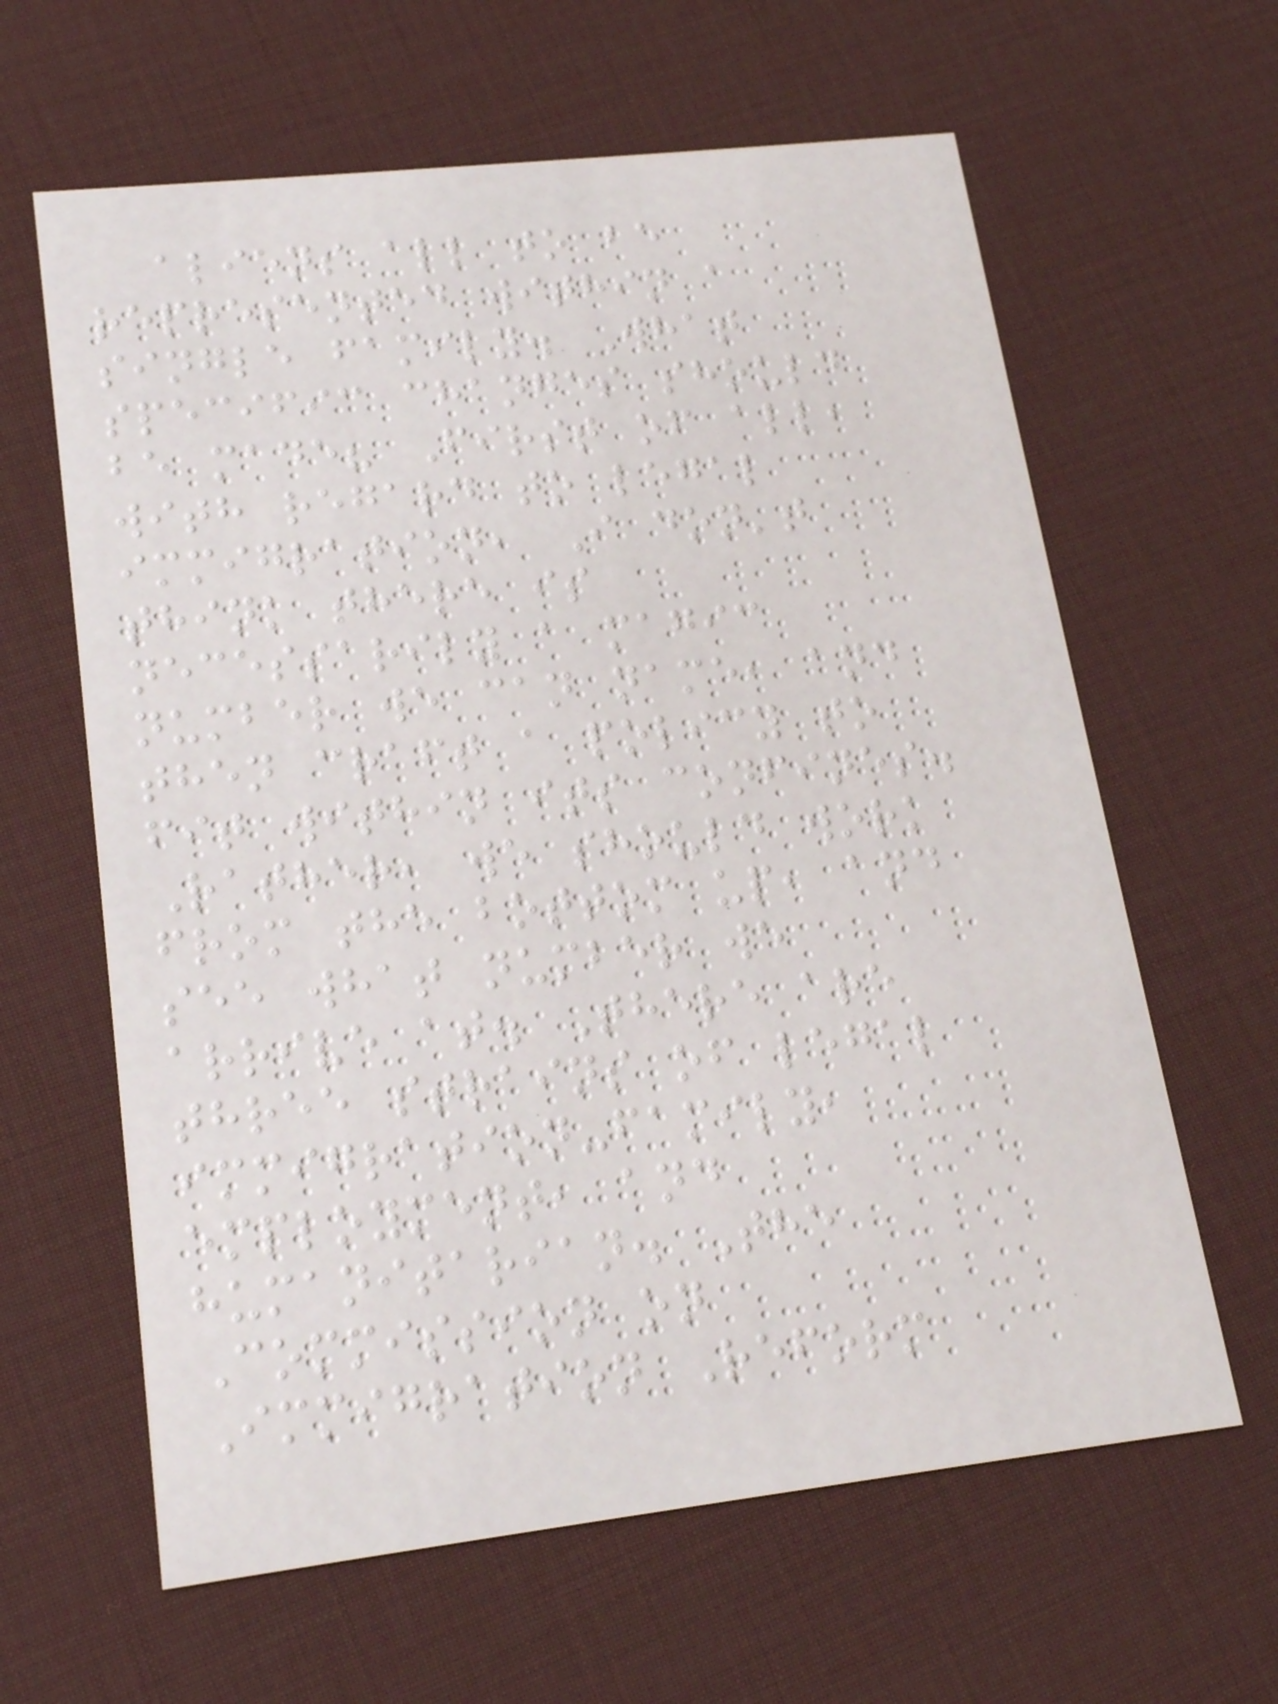aliens all to be
represented within a
single family. What
specific changes should
be made? First of all,
with regard to legal
immigration, I don't
think there is
necessarily a magic
number we can name, and
then craft a policy to
fit within its confines.
Rather, we should work
from the bottom up, and
see what number we
arrive at. There are
three strains of legal
immigration-family,
employment, and
humanitarian. The
Commission on
Immigration Reform
